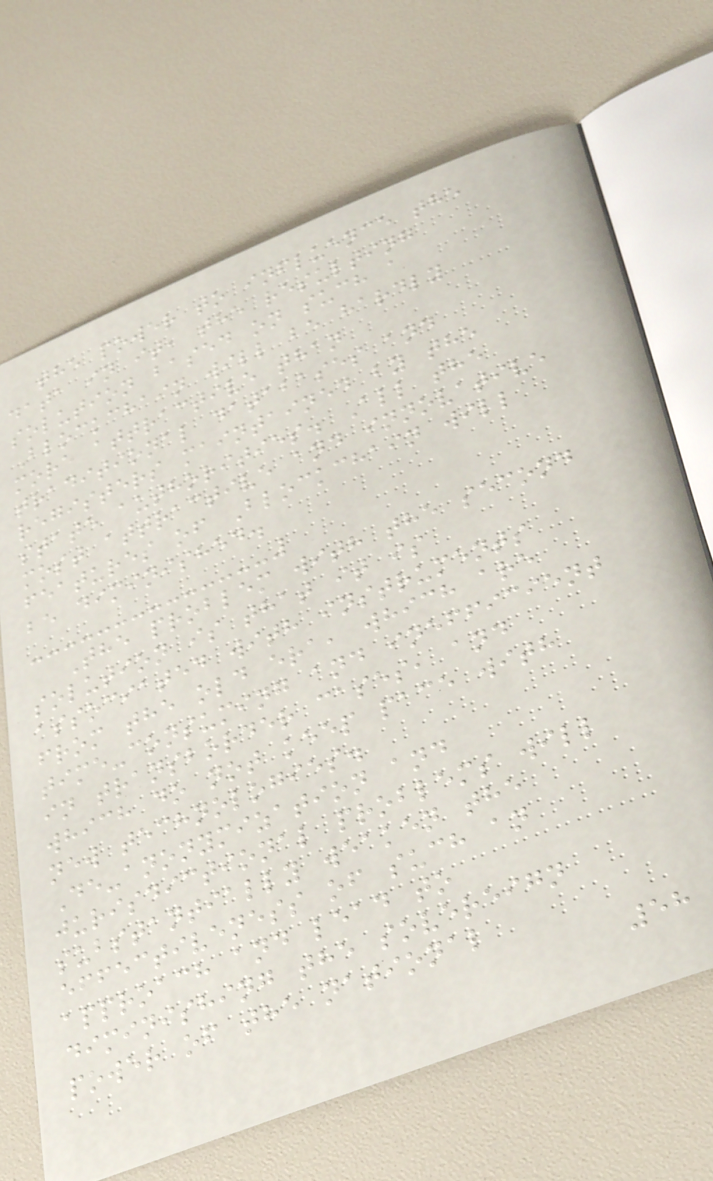the power to influence the
data in it, the resulting
solution based on such a
Blockchain will be hardly
more attractive than
traditional databases and
registers maintained by the
state authorities. All the
most attractive and innovative
features of Blockchain will
be diminished.
The problem with the second
solution is that it is
associated with instruments
from the old era, which are
time-consuming and inefficient
in transborder cases, and
which do not keep pace with
new technologies.
De-anonymization and
jurisdictional problems will
substantially weaken the
effectiveness of such an
approach and lead to
diminishing the sovereign
power of the national
58
